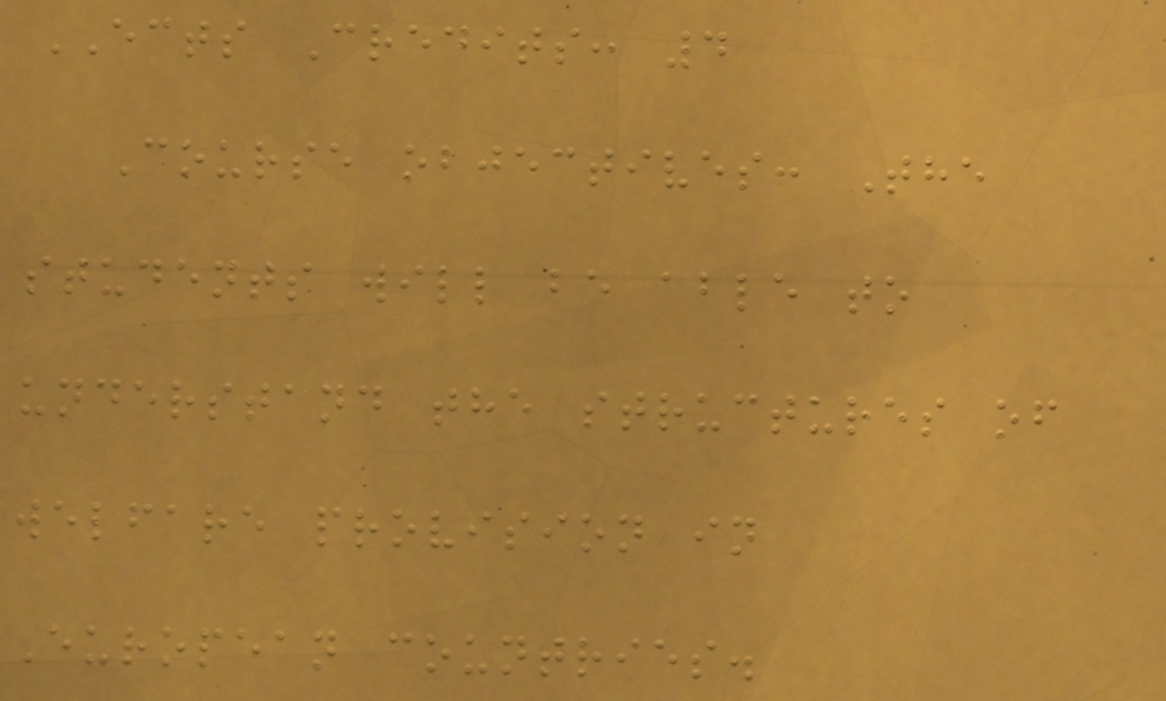ECTS Credits: 4
Course objectives: The
students will be able to
understand the structures of
welfare provision in
European countries.
